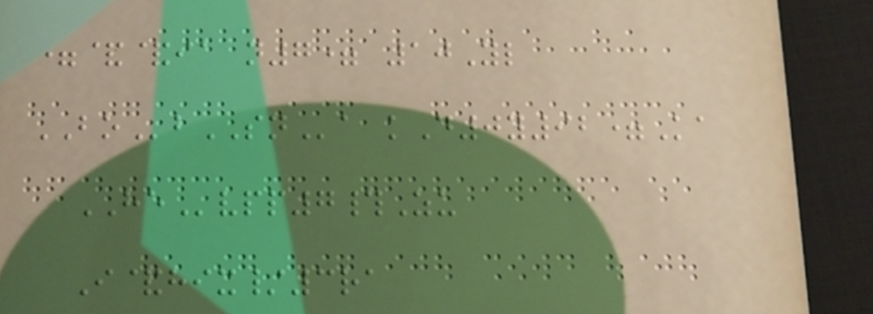=&&ia n7= 10Yl
BObSNa kD0y92=Ka
HEvpp7#Zu
I&hix/3ra
